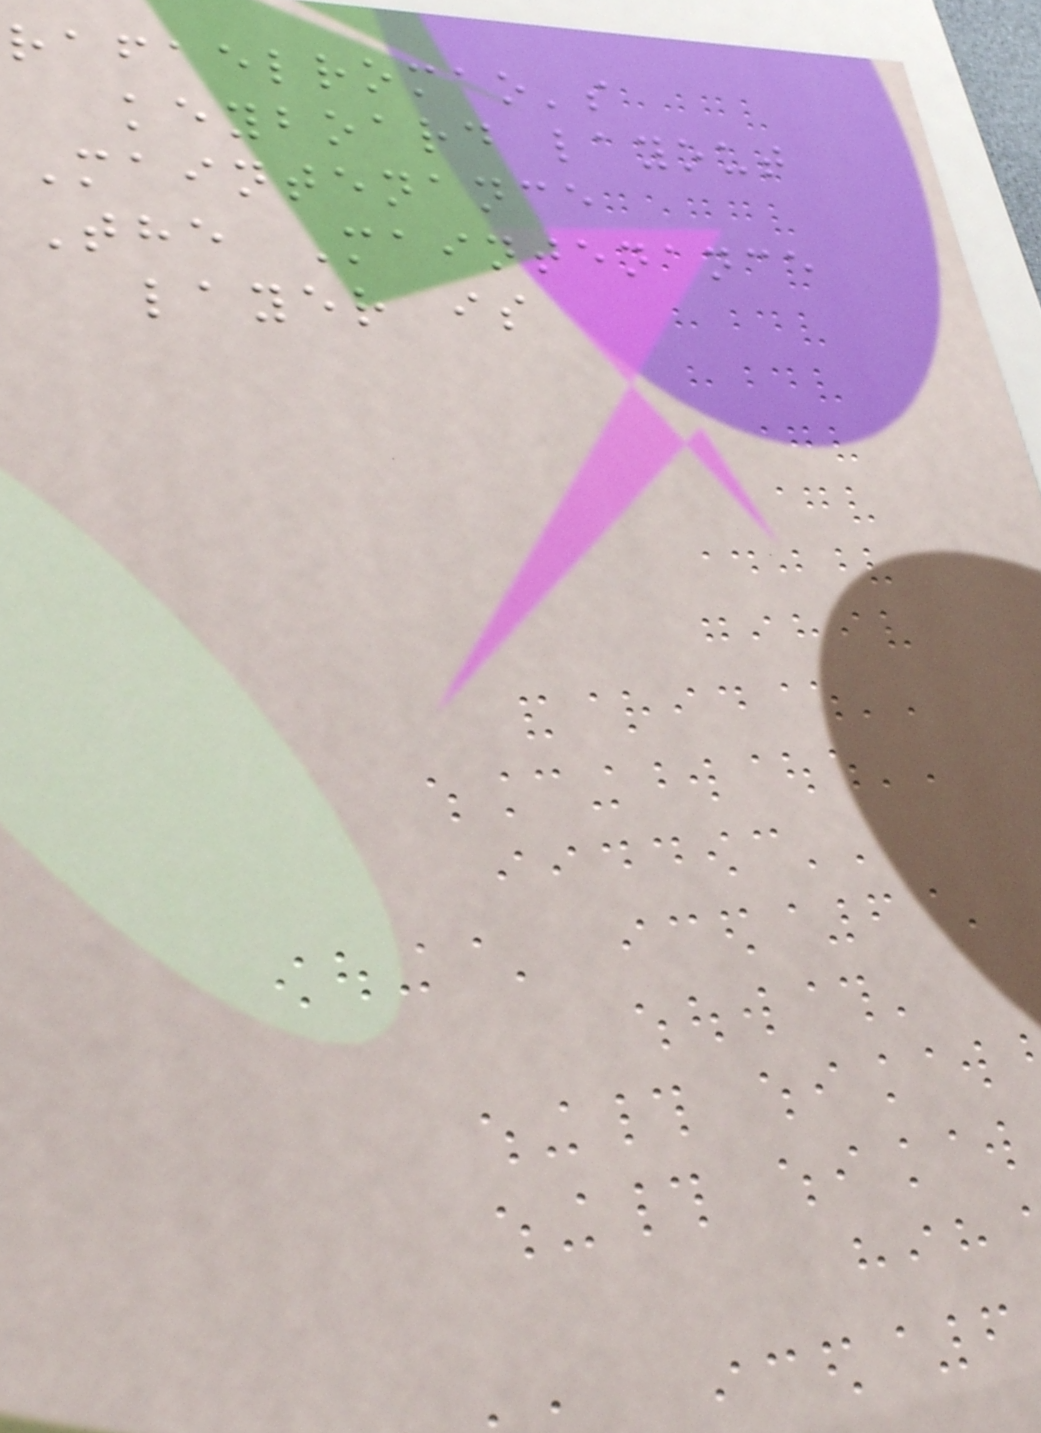rafaelromao's
keyboard layout
Maintenance
The Maintenance
layer is
